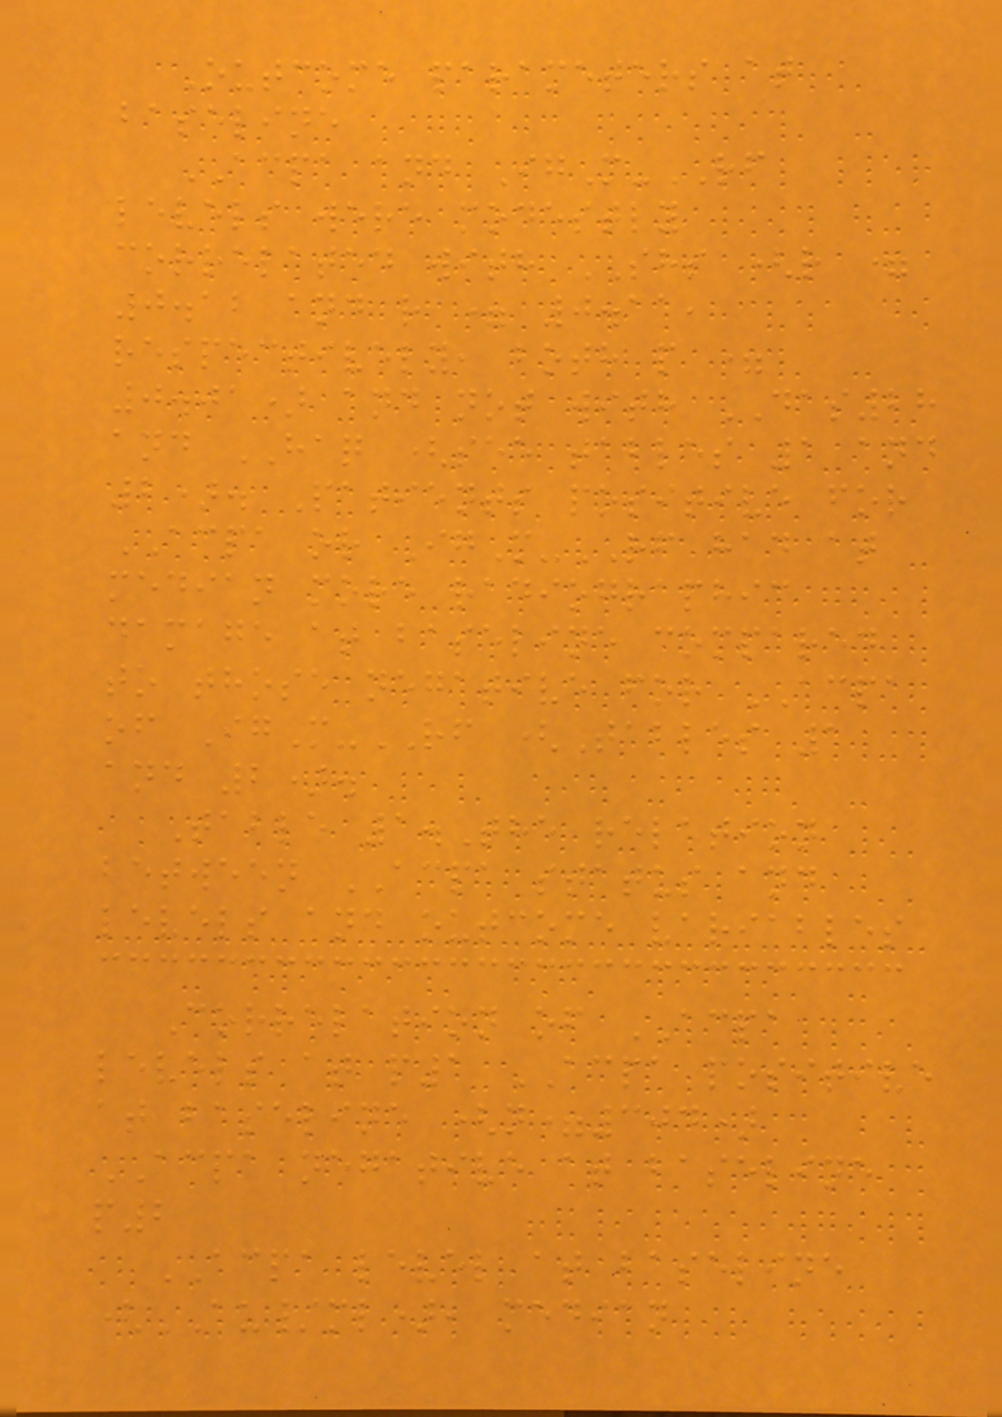Outcome parameters at
baseline
ACPA and IgM-RF
levels were modestly
correlated with SHS (r =
0.12 and r = 0.11,
respectively, both p =
0.01) and not with DAS28
and HAQ (see tables 1 and
2). Patients positive for
ACPA or IgM-RF had at
median more radiographic
damage at baseline compared
to those negative for ACPA
of IgM-RF (Tables 1
and 2).
Table 1.The relation
between ACPA status and
levels and outcome variables
Correlation of ACPA
levels at p1 ACPA positive
at baseline (n=304)
ACPA negative at baseline
p2
ACPA level at baseline
(AU/ml), median
